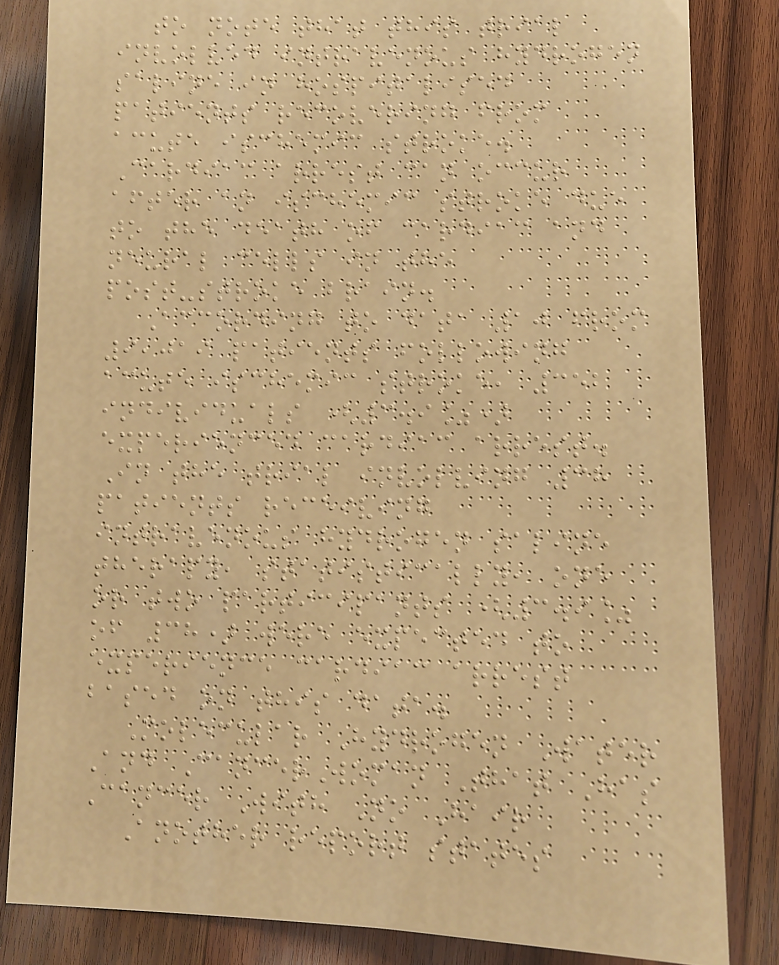to note that this trial
involved intravenous hydrogen
saline in hospitalised
patients recovering from
acute ischemic stroke.
Cardiac arrest can occur
after an ischemic stroke due
to the death of cardiac and
neural cells in the
post-stroke brain.
According to data 10 from
9,019 patients following
acute ischemic stroke, 352
individuals (3.9%)
experienced cardiac arrest.
In the trial involving 38
patients receiving
intravenous hydrogen saline
therapy, statistically, one
or two participants (3.9%
of 38) were expected to
experience cardiac arrest
based on this data.
Molecular Hydrogen Water
And CancerWoman That Has
Cancer With No Hair
Another report states
